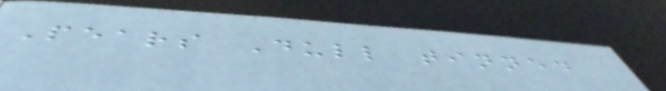Pears Dull tinned
